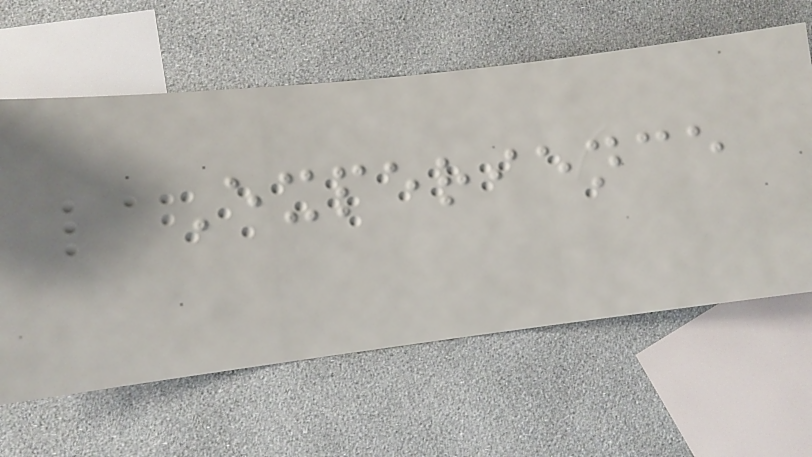Experience
